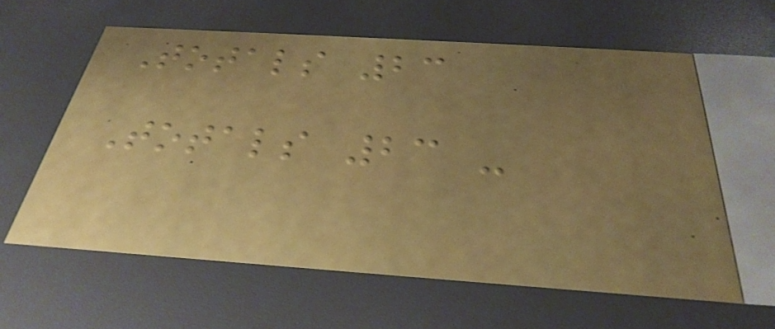Totals 23
Totals 23 -
